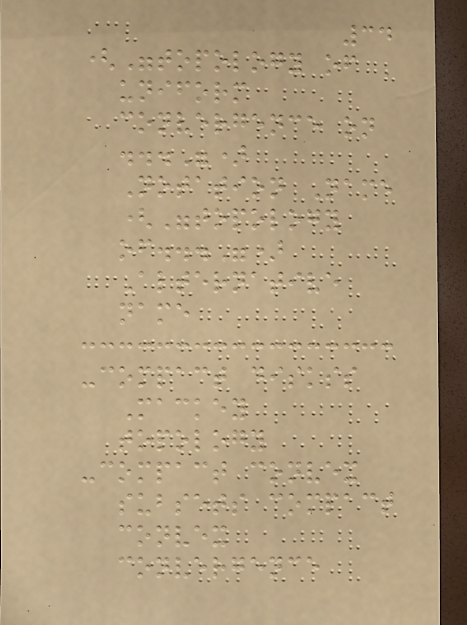34
("topology of
uniform
convergence on
...")
Notation Name
("topology
of...")
Alternative
name
-compact diskss
Mackey
topology
-compact convex
subsets compact
convex
convergence
